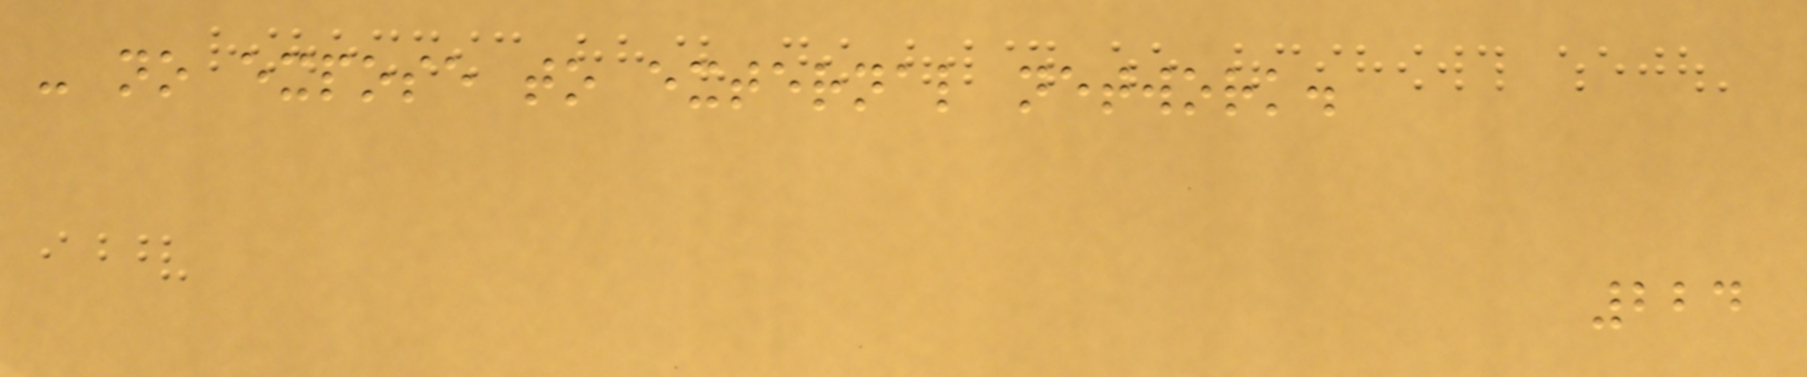- no expose to external network.
224
